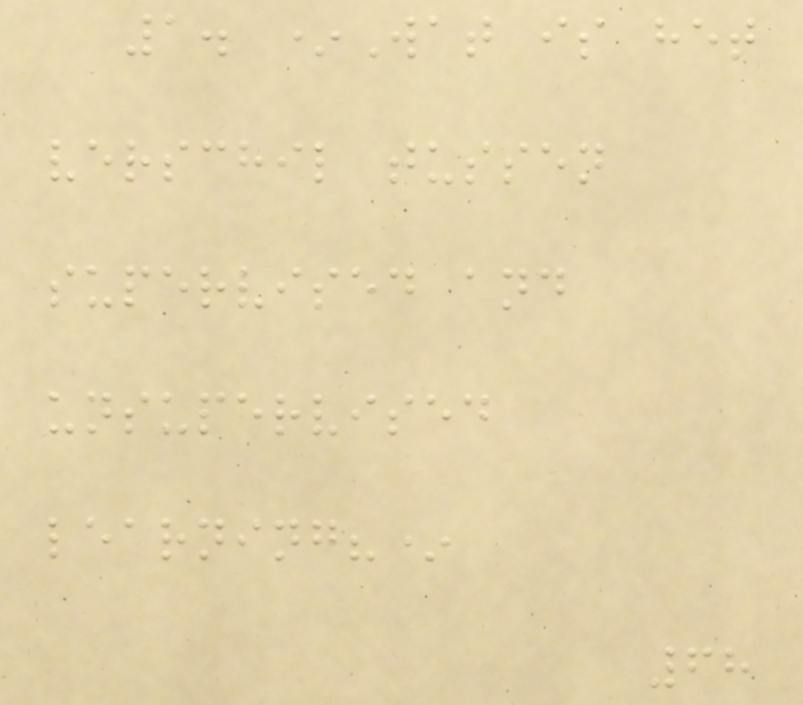1. *Wat is het
verschil tussen
supervised and
unsupervised
learning?*
68
